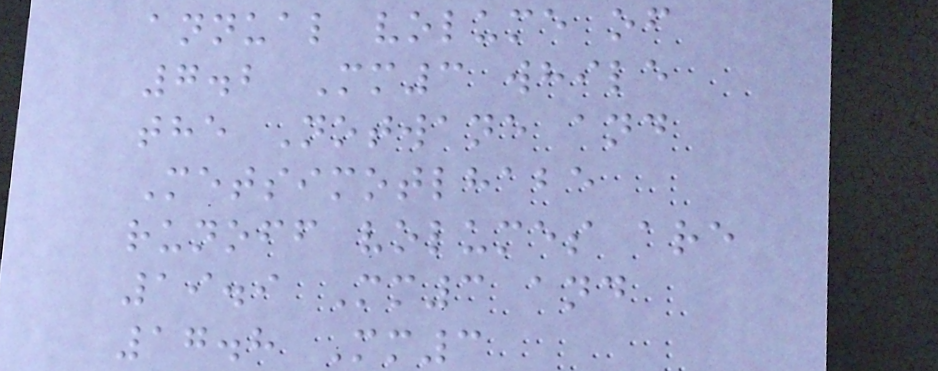annual volume of
7.2 Mm3 while
the Notwane and
Metsimotlhabe
runoff volumes are
19.9 Mm3 and
17.8 Mm3
